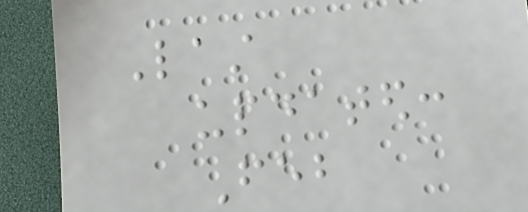Last
updated:
Feb
